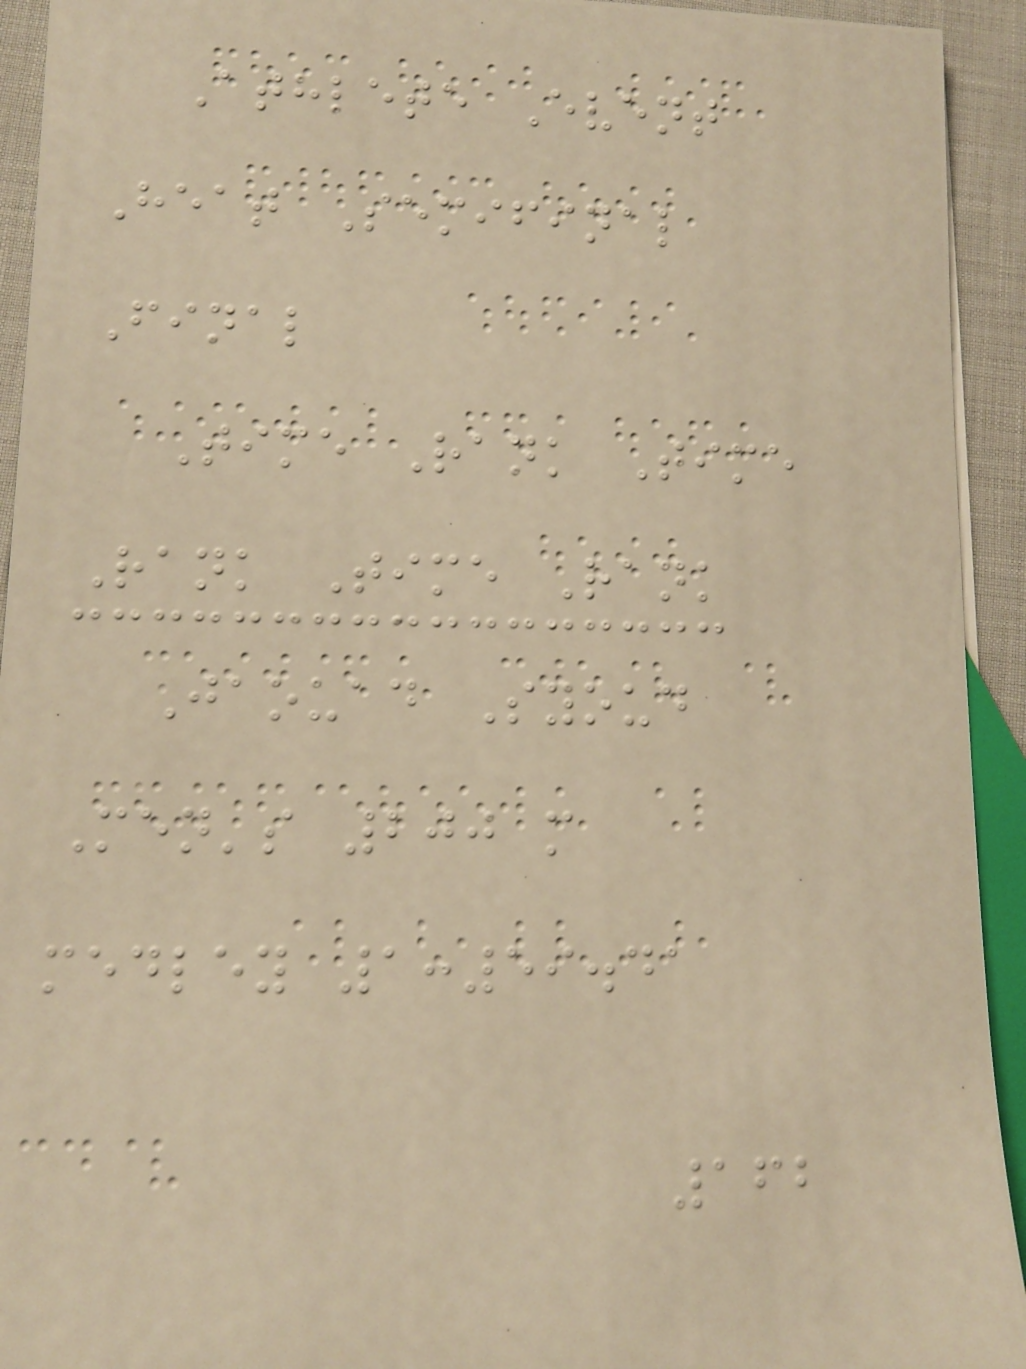Athlete Event
Heat Semifinal
Final
Time Rank Time
Rank Time Rank
Jaouad Syoud
Men's 200 m
medley 1:59.41
162
